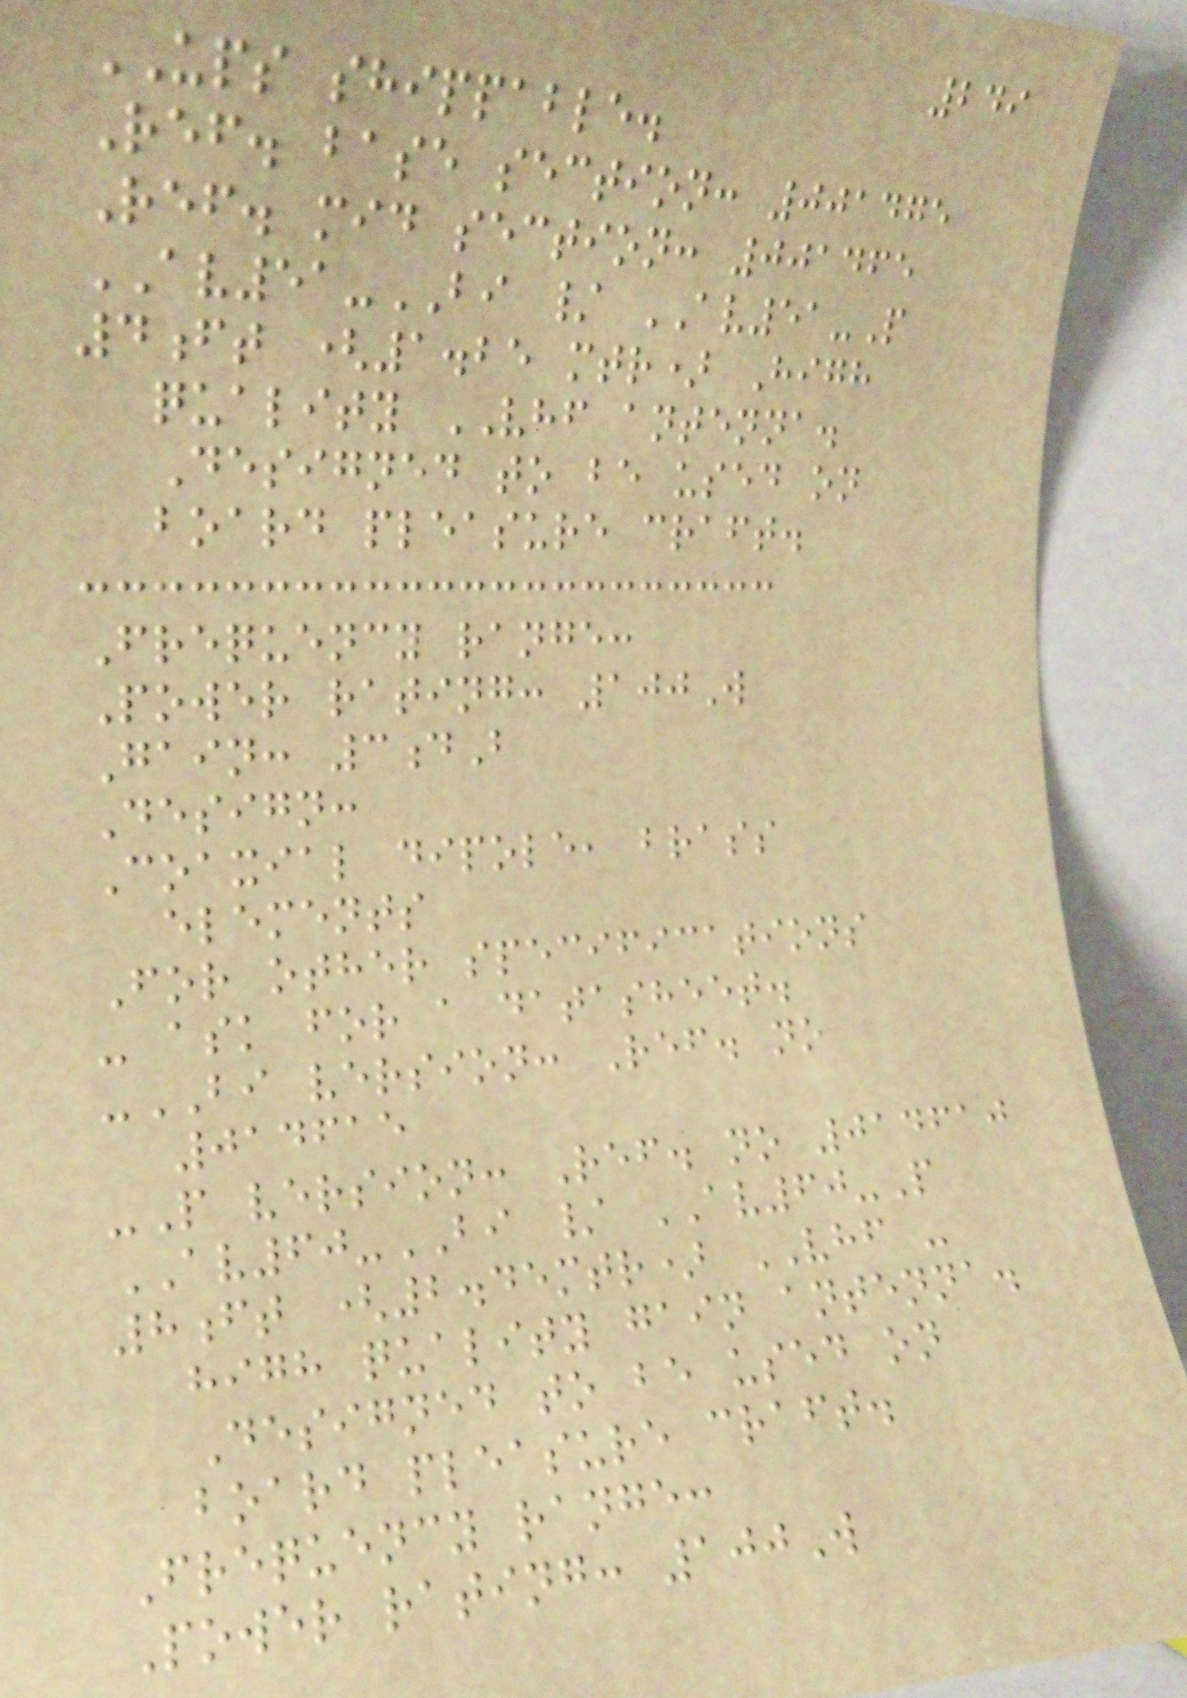249
UPS shippable.
Ref. base section: 001475
Ref. mid section: 001465
AV51-BI / AV51-P
4ft (1.25 mtr) High
quality VHF antenna.
Designed to be used on
board pleasure craft.
Frequency range:
Power rating: 100W
Gain: 3dB
Design:
Coaxial dipole, brass
elements
For other specifications
- ask for a datasheet.
-BI version: Ref. no
014615
-P version: Ref. no 014610
AV60-BI / AV60-P
8ft (2.45mtr) VHF -
high quality gain antenna.
Designed to be used on
board pleasure craft.
Frequency range:
Power rating: 100W
